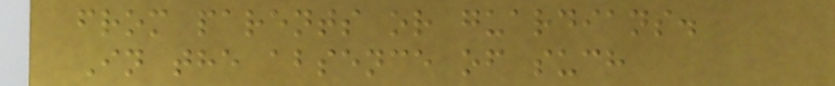from parents or guardians.
In the absence of such
